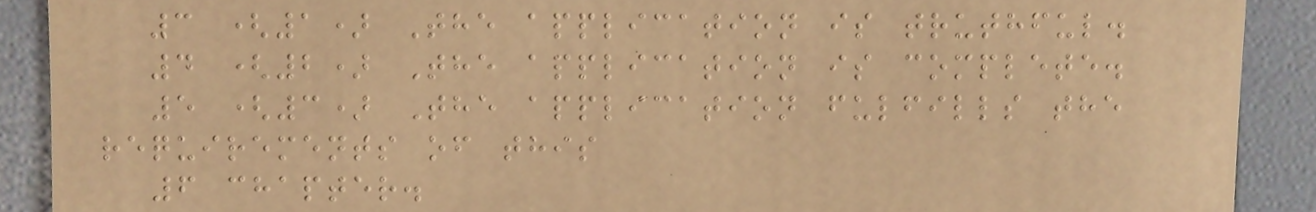3 (1) The application is truthful.
4 (2) The application is complete.
5 (3) The application fulfills the
requirements of this
6 chapter.
